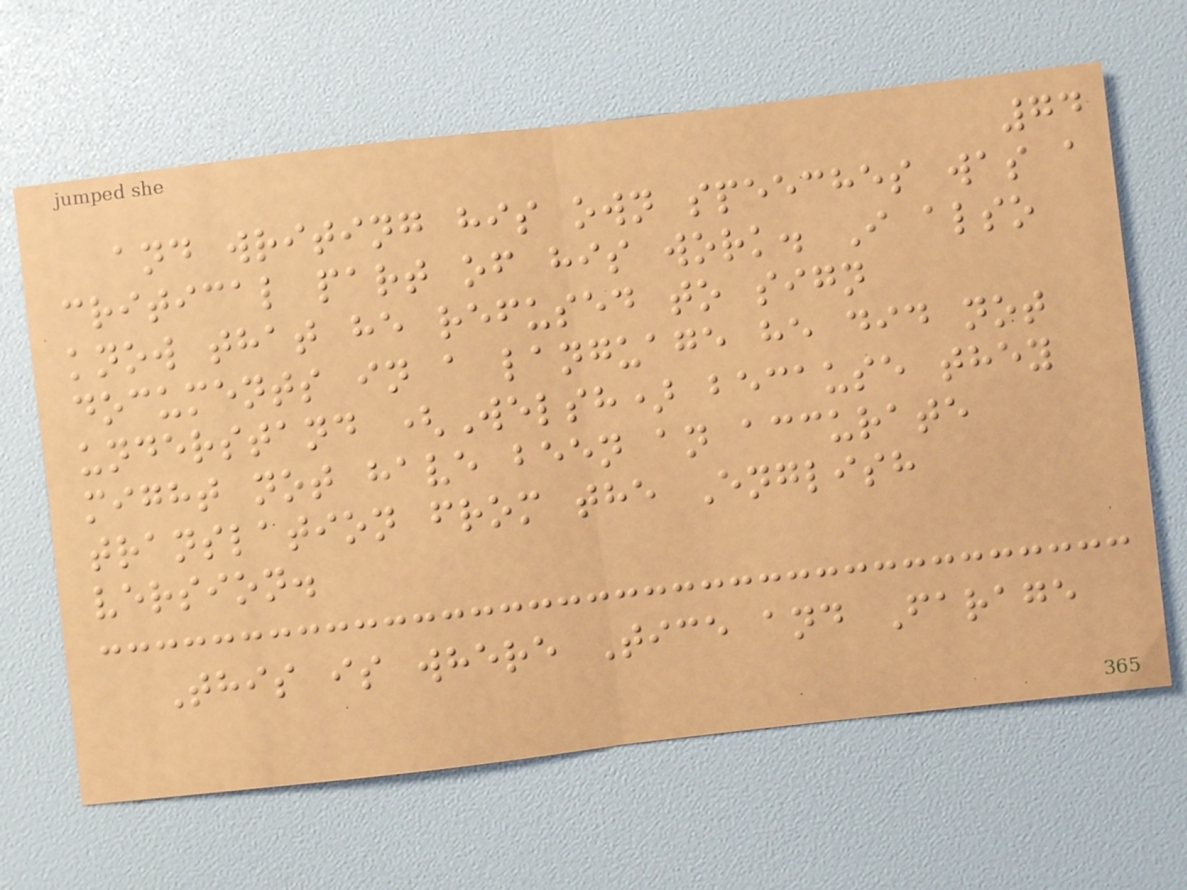74
and writing his own speeches was a
critical part of his work. I also
know that he refused to sign
documents in a language he did not
understand (Welsh) because they
might not have been an accurate
translation from the English
version.
This is where Tice and Farage
